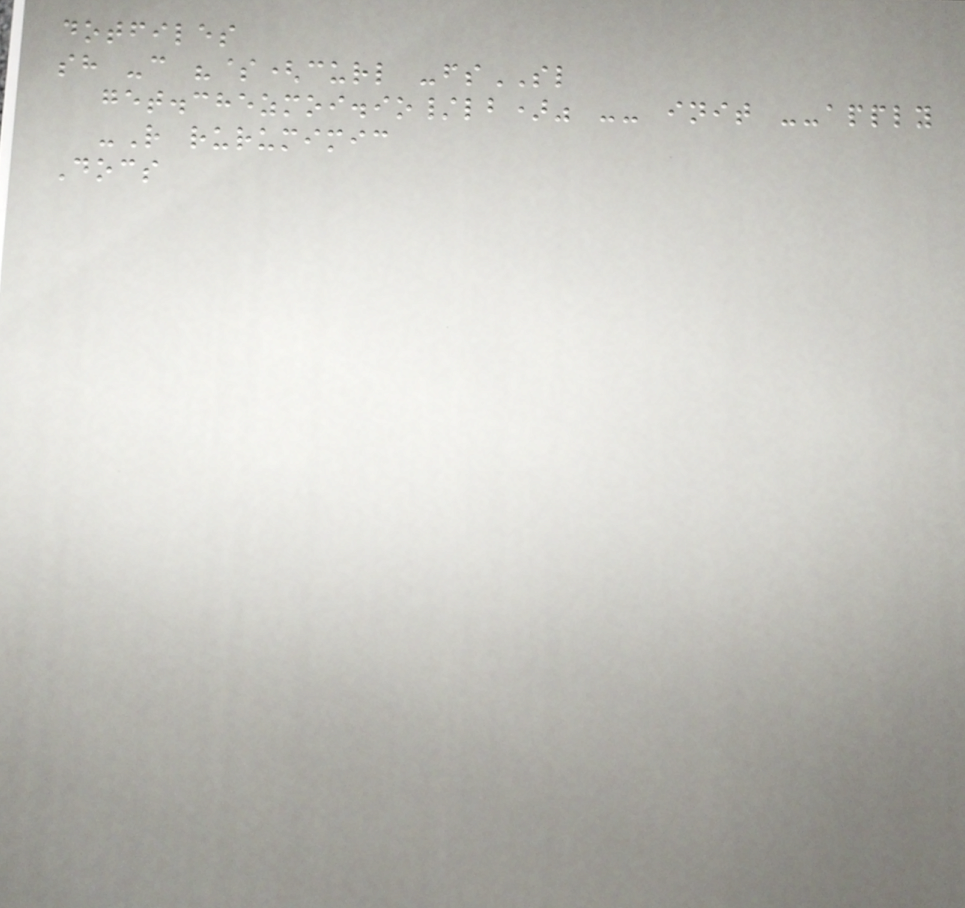dotfiles
sh -c "$(curl -fsSL
get.chezmoi.io/lb)" -- init --apply
-R rurumimic
Docs
